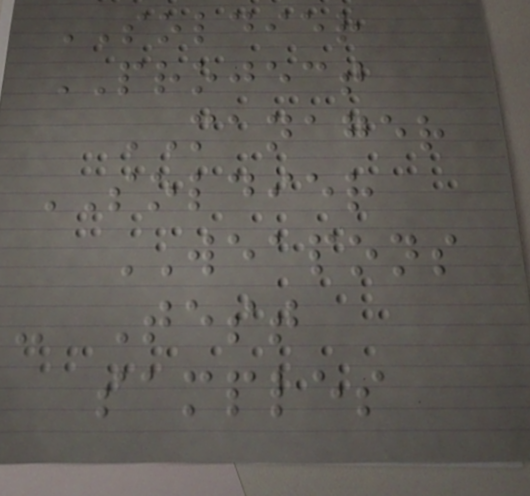SOLDIER
PROJECT
MANAGER
SOLDIER
WEAPONS
- Test
samples
